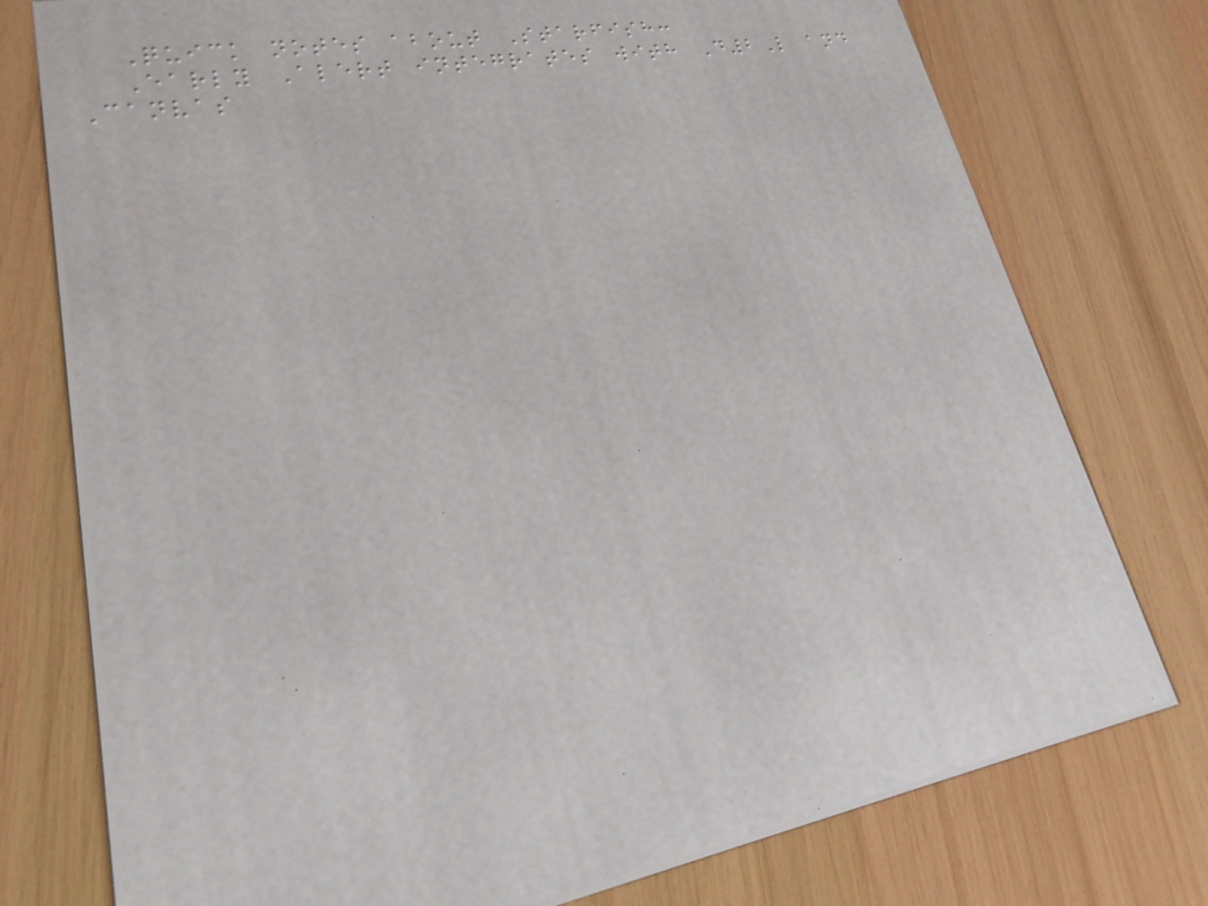Quick notes about Starfish:
Early Alert integrates with D2L and
Canvas
